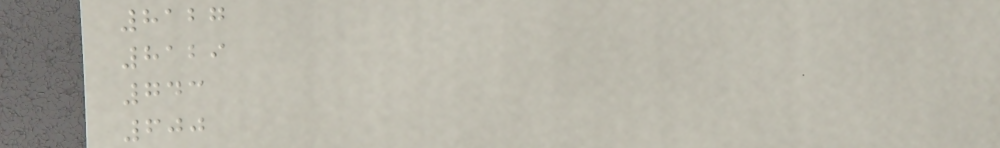8127
8129
743
600
